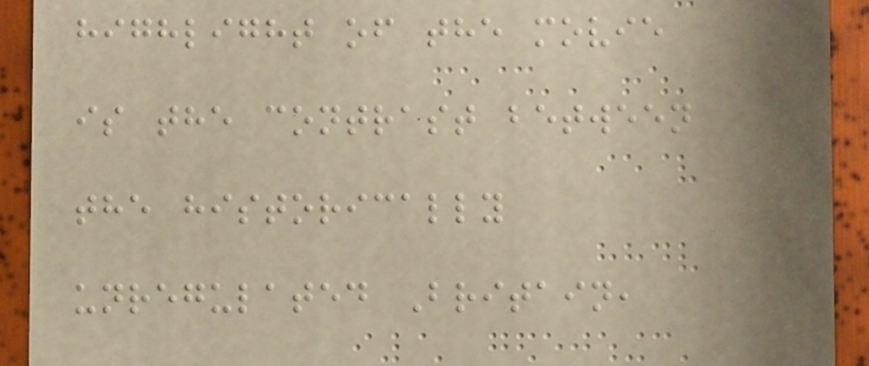highlight of the movie
is the contrast between
the historically
unregulated Britain,
